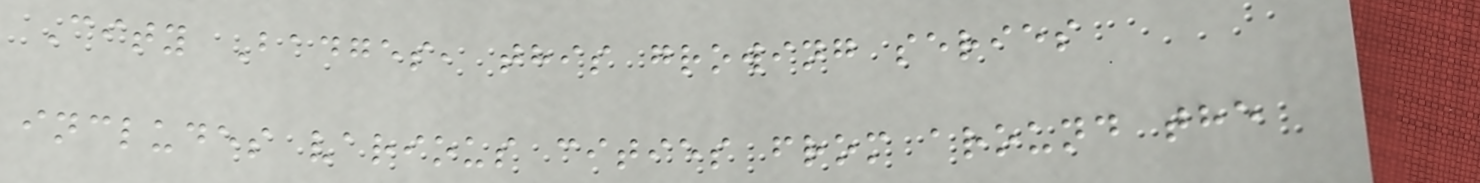City Badges, this growing series
includes various cities from around the
